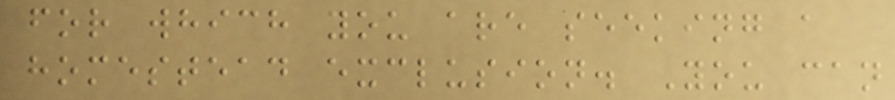for which you are seeking a
homestead exclusion. You can
